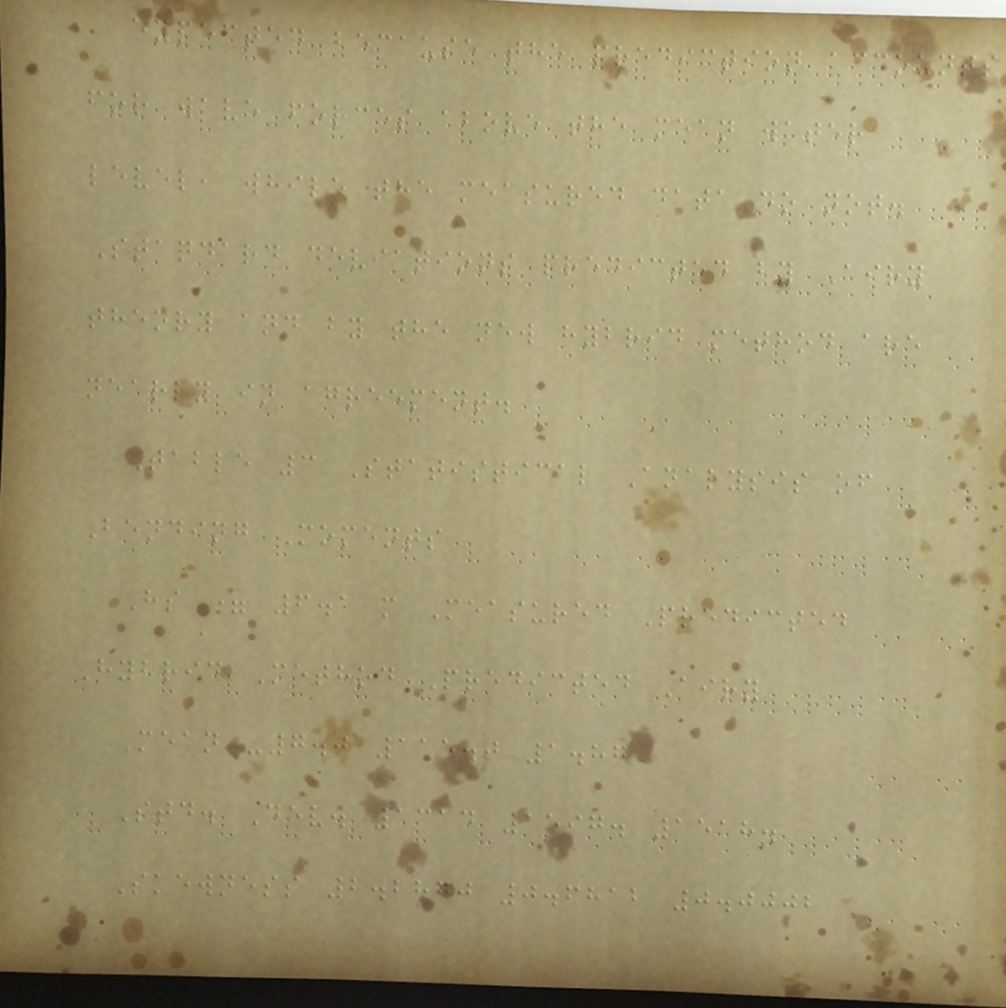expected because the prediction accounts
for wave forces above the mean water
level, while the measured data do not.
Standard deviations predicted by Airy
theory and by the new hybrid method are
nearly in agreement.
Table 3 Statistical Analysis of
Bending Moments
Hs = 6.1 m Measured Predicted
Hybrid Method Predicted Airy
Mean -7.0 115.0 1.87
Std. Dev. 1314 1597. 1518.
Skewness 2.2870 0.6812 0.0002
